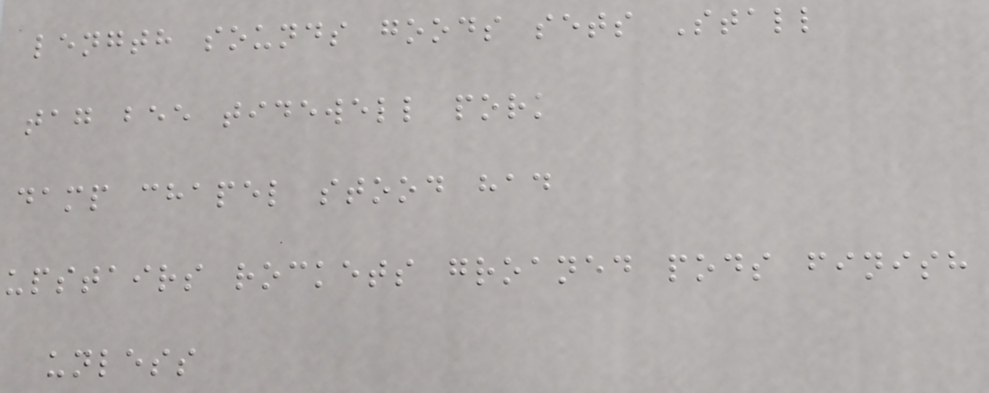length sounds goods sets Stall
tag bee tidewell pork
damp chapel stood had
upstairs rockets groaned pods finish
unless
